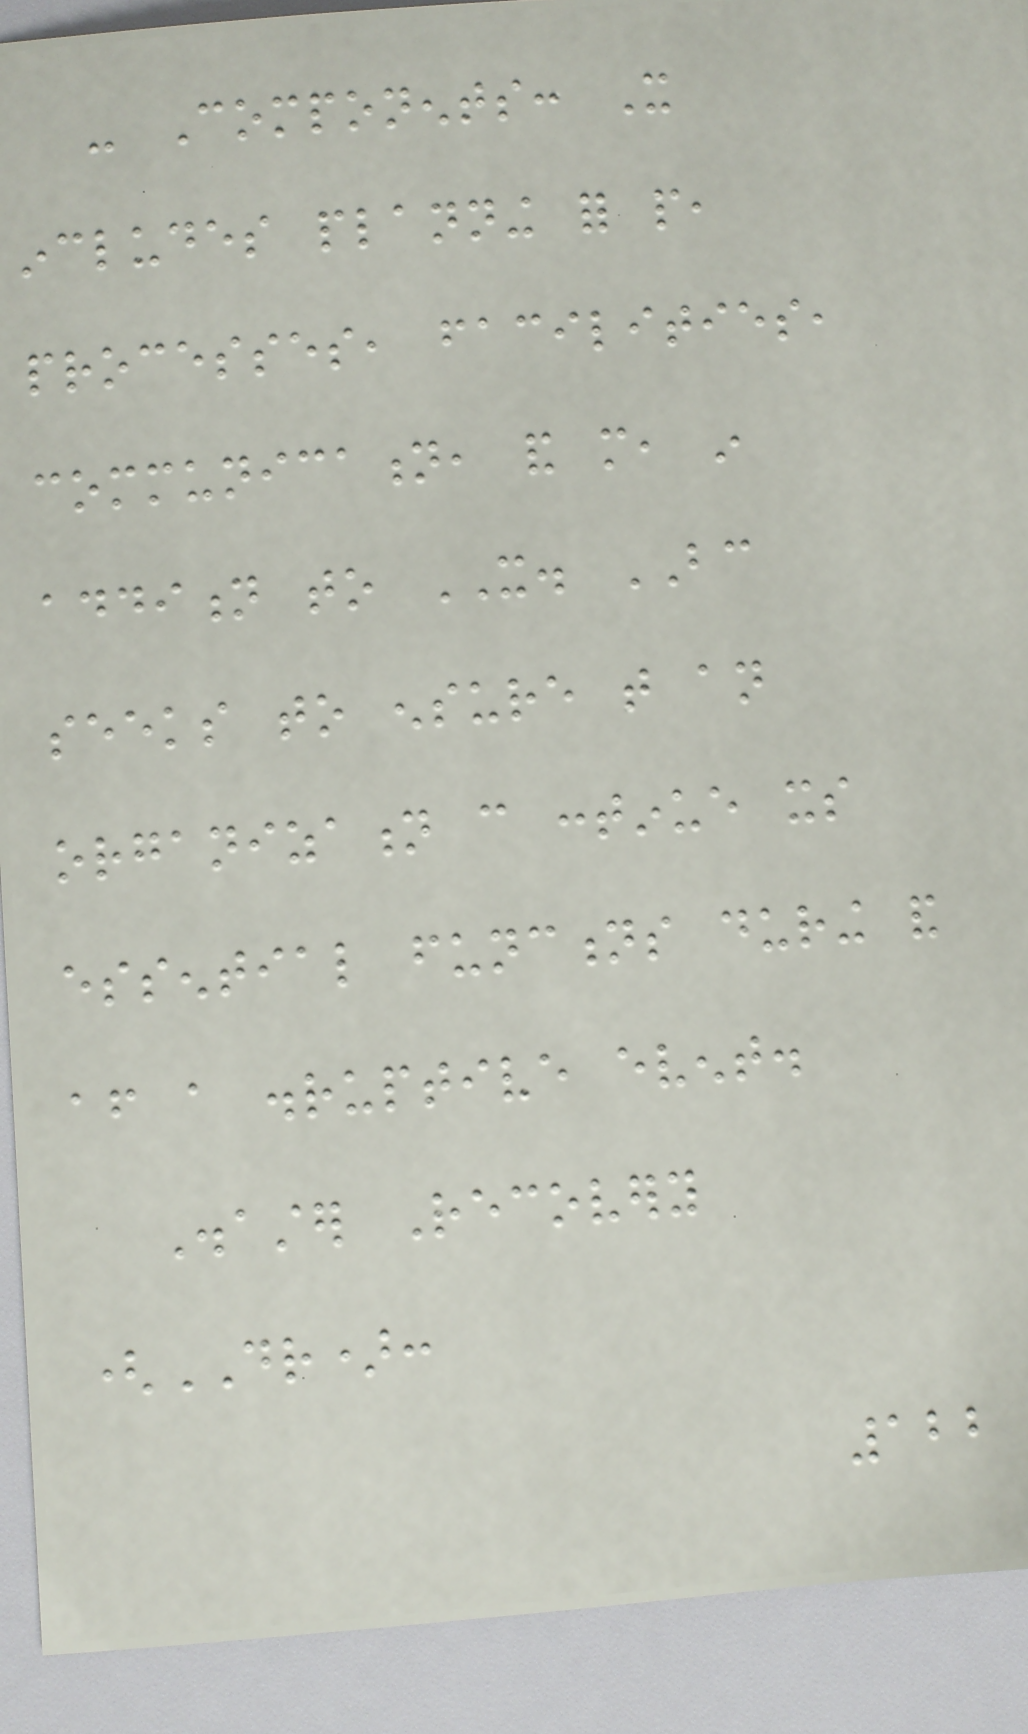- Components: It
includes planning for people,
processes, facilities,
communication, and more, in
addition to IT. BC
seeks to ensure that an
organization can continue its
essential functions during and
after a disruptive event.
Disaster Recovery
(DR):
122
